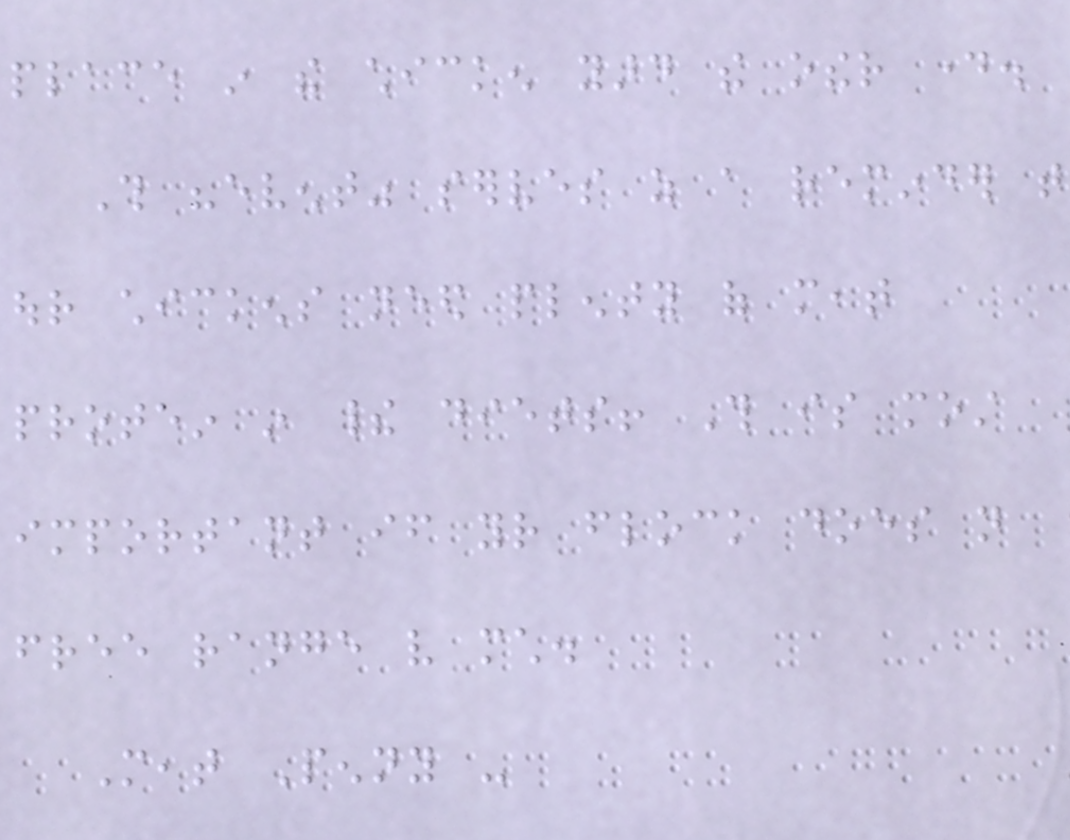place in the chicken yard the other day.
This "event" serves as a reminder that
our chickens need plenty of meat
protein in their diets! This is most
important if your flock does not
free range very much.
Meat Penny -
